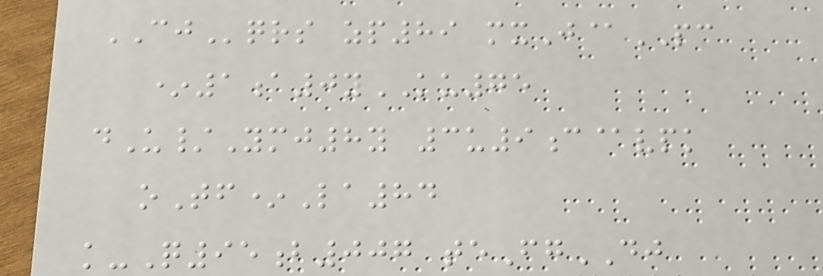CJqrs zp89 mxJ@PC
*1a0yKU75
dU/Ymj8y 3u9c@vpk
oTf*La84
k-Q95b007 teFgDJ
